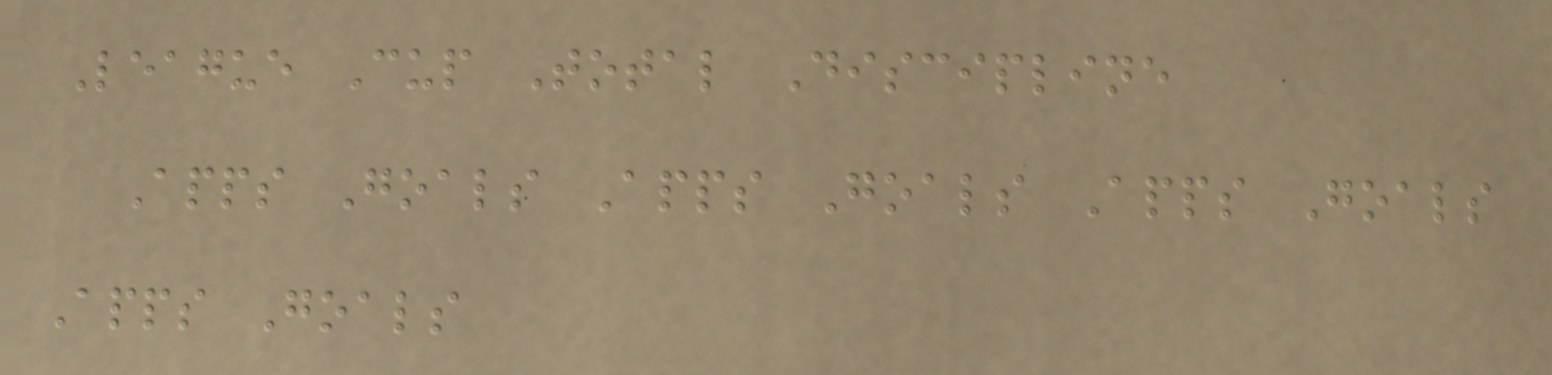League Cup Total Discipline
Apps Goals Apps Goals Apps Goals
Apps Goals
